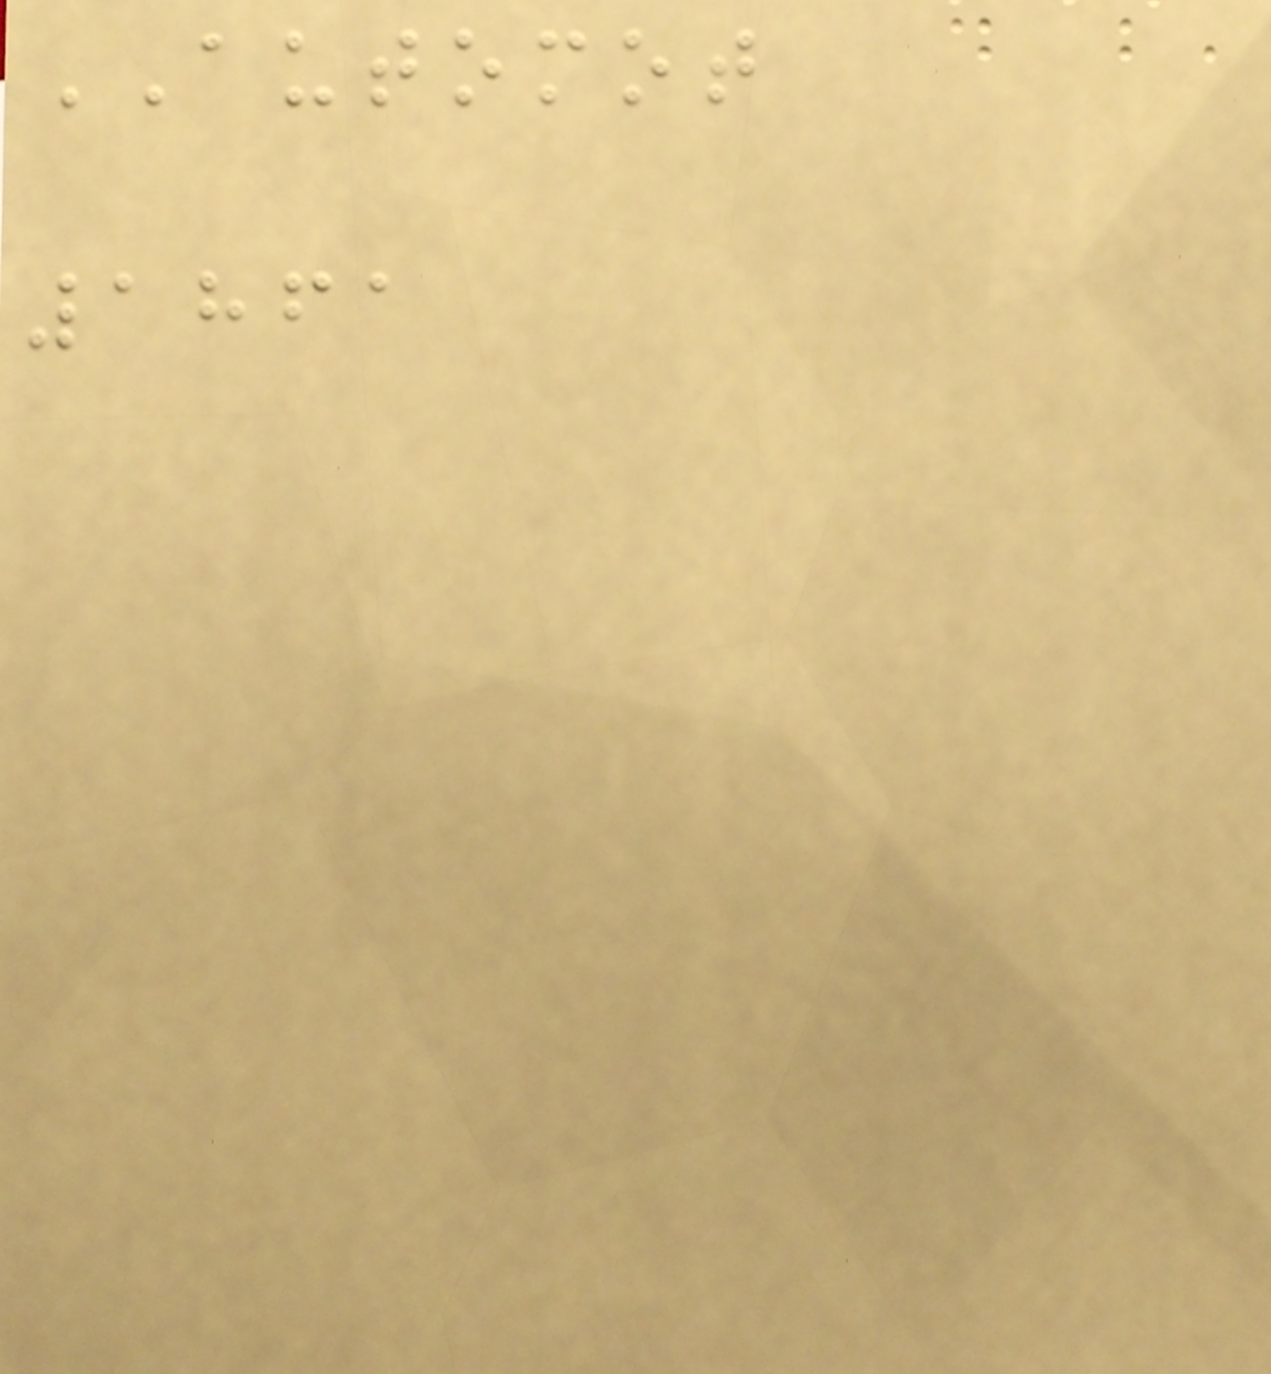AUTOMOT
1861
